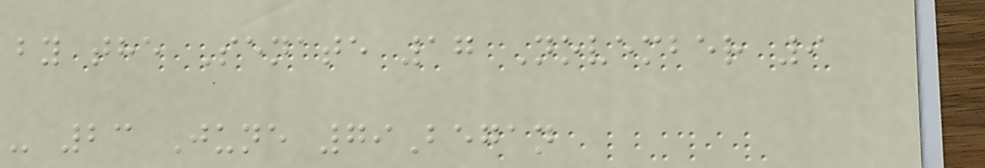by the Senate 17 November 9
- 23 June 79Began
